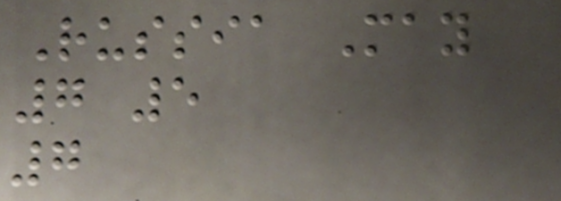Russia May
7 5
7
